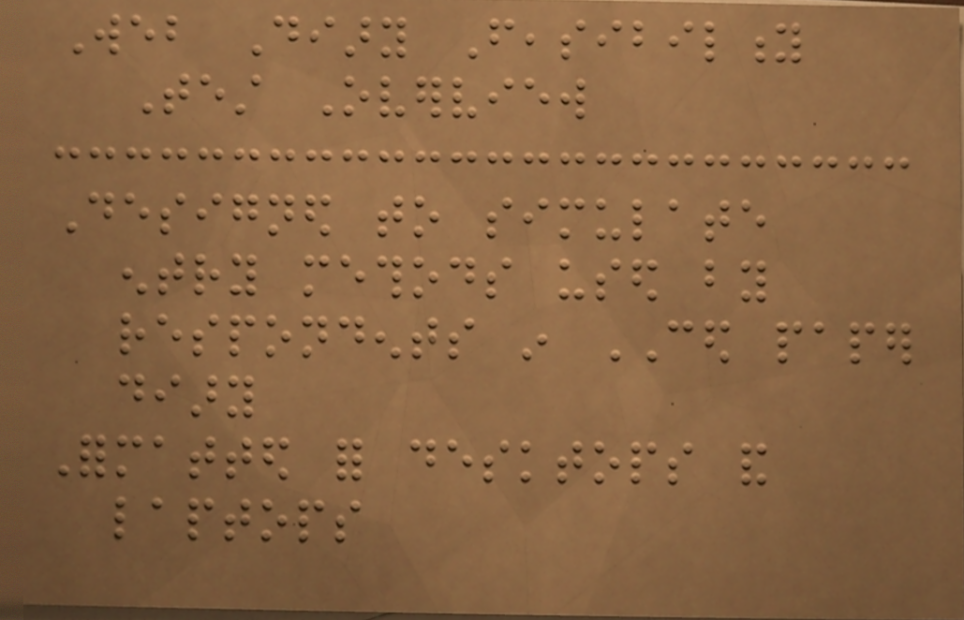Web Diary Feasibility
Test Overview
Designed to simulate
entry methods used by
respondents in CED paper
diary
Formatted for desktops and
laptops
